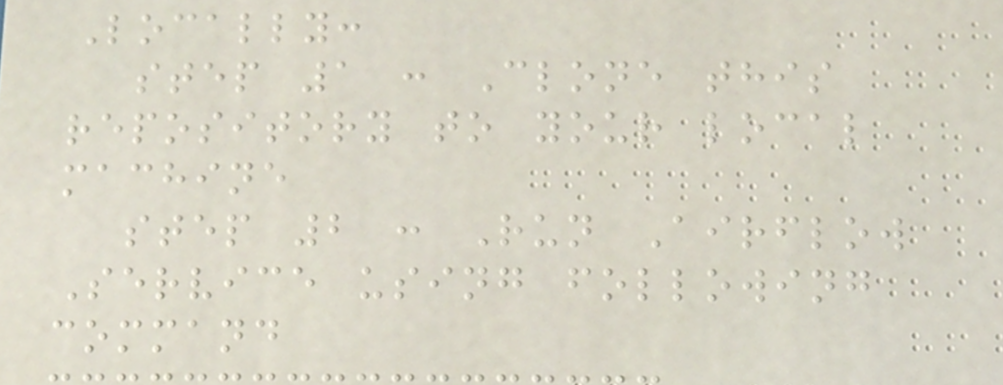Locally:
step 1 : Clone this
repository to your local
machine
step 2 : Run Airflow
Service using following
command
